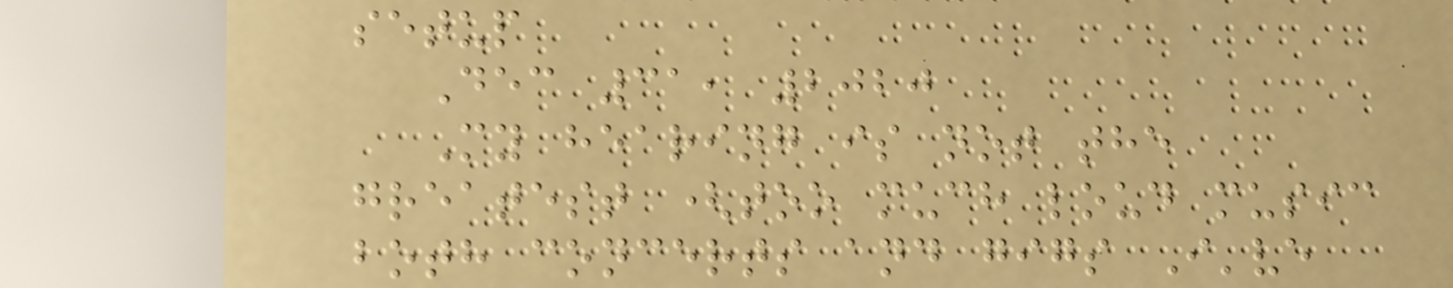setup
Dec 31, 2020
My hearing is not the
greatest (too much loud music
both concerts and gigs I've
